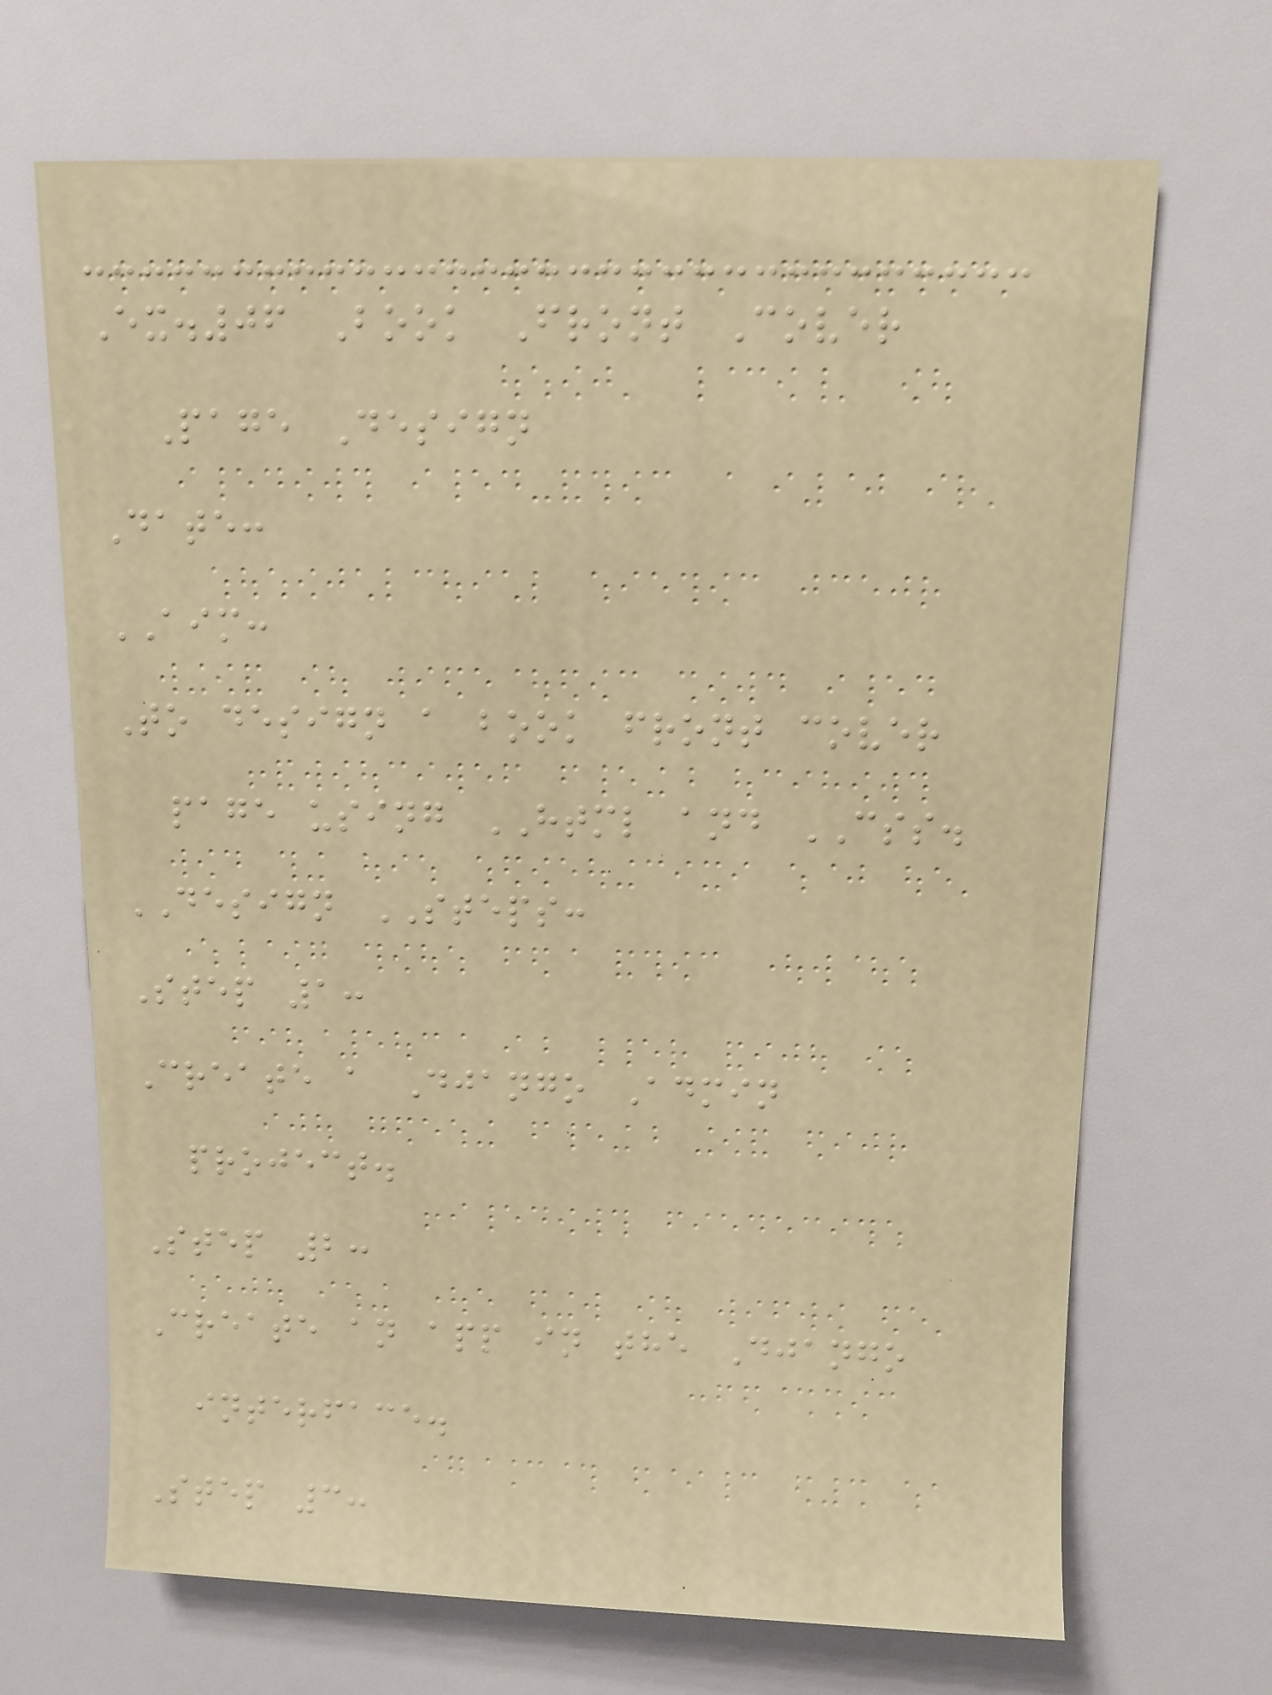Ex.06 Book Front Cover
Page Design
Date:
AIM:
To design a book front cover
page using HTML and CSS.
DESIGN STEPS:
Step 1:
Create a Django Admin
project.
Step 2:
Create an app in the Django
interface.
Step 3:
